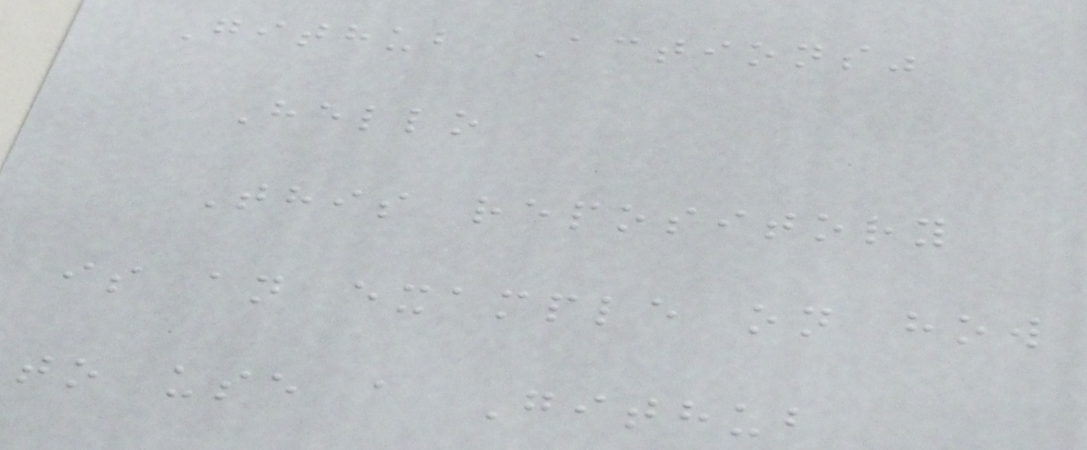Github Actions"
Hello
This repository
is an example on how
to use a Github
